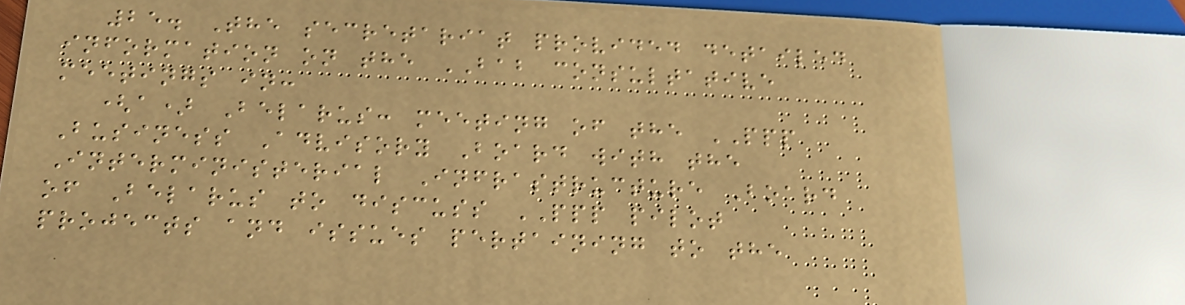25. The secretariat provided detailed
information on the BAB consultative
meetings in:
(a) Belarus: meeting of the PPP
Business Advisory Board with the
Interministerial Infrastructure Board
of Belarus to discuss PPP pilot
projects and issues pertaining to the
